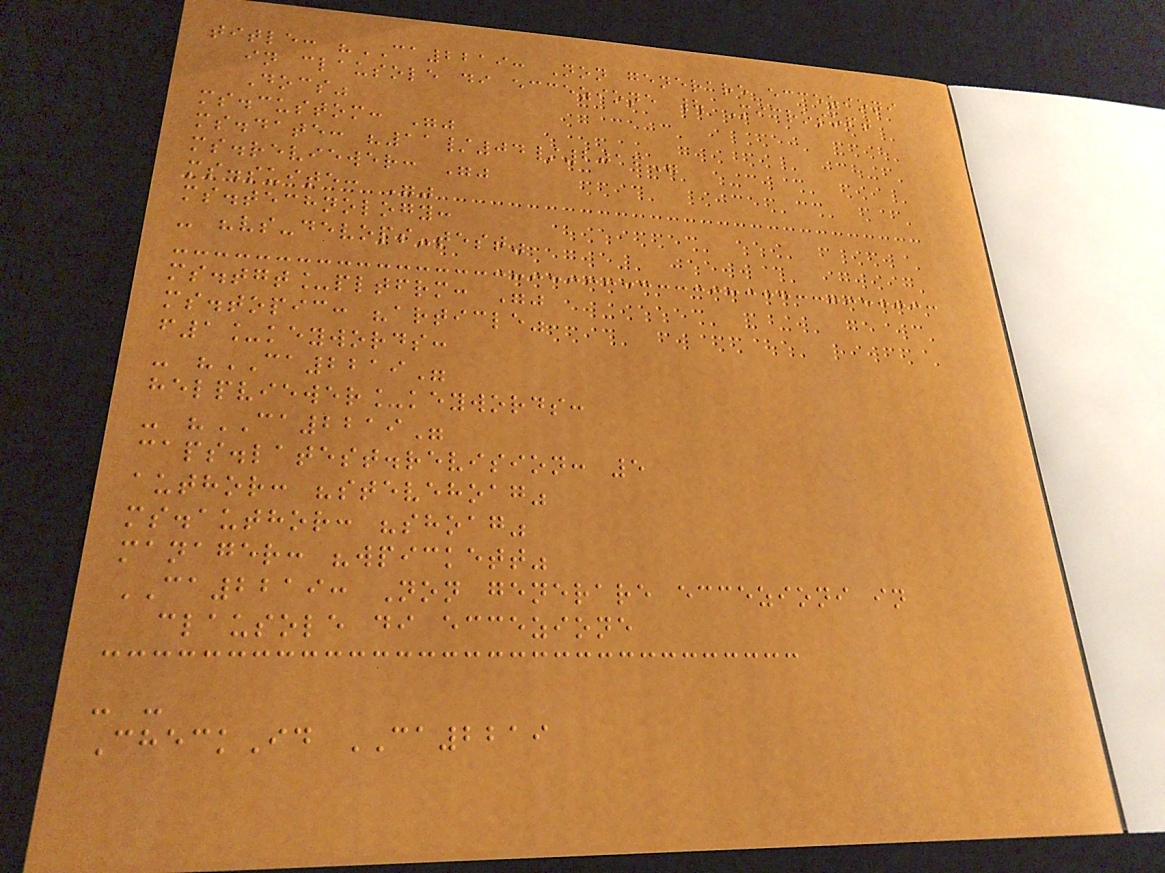title: "CA2219: Non generare eccezioni
in clausole di eccezione | Microsoft
Docs"
ms.custom: ""
ms.date: "11/04/2016"
ms.reviewer: ""
ms.suite: ""
ms.technology:
- "vs-devops-test"
ms.tgt_pltfrm: ""
ms.topic: "article"
f1_keywords:
- "CA2219"
helpviewer_keywords:
- "CA2219"
caps.latest.revision: 5
author: "stevehoag"
ms.author: "shoag"
manager: "wpickett"
CA2219: Non generare eccezioni in
clausole di eccezione
- -
CheckId CA2219
